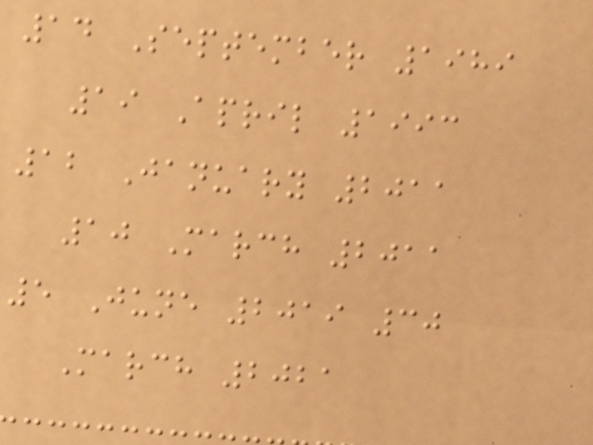14 September 1989
19 April 1993
12 January 2011
10 March 2011
5 June 2019 30
March 2021
